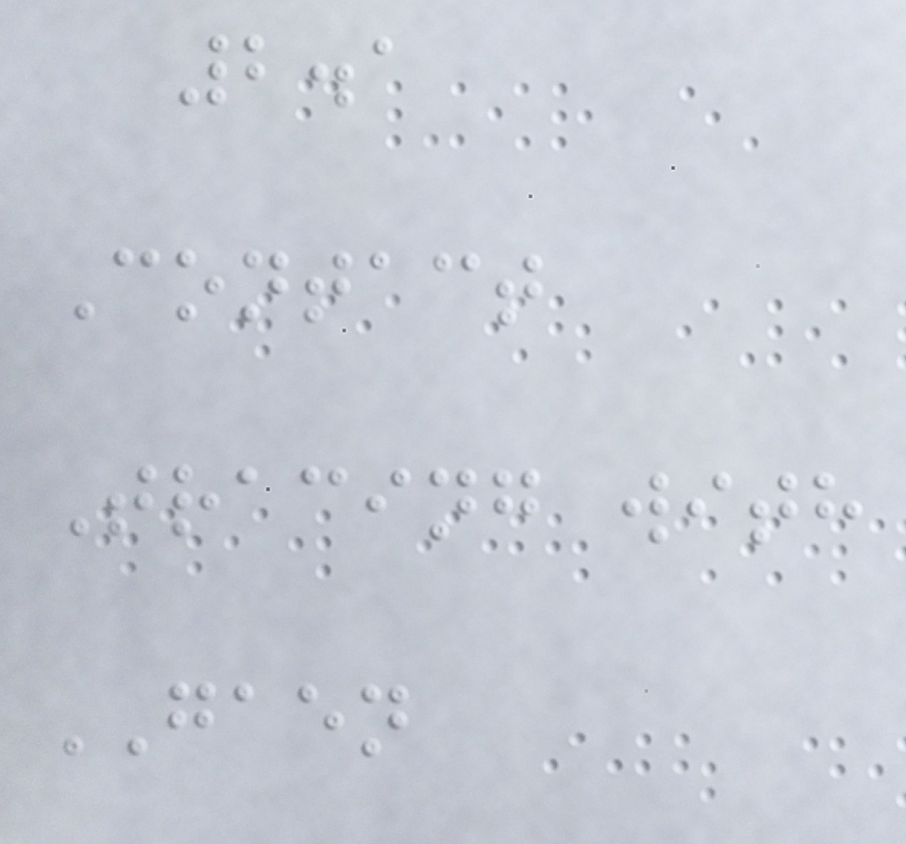2.1
Contact
Tracing with
GAEN
